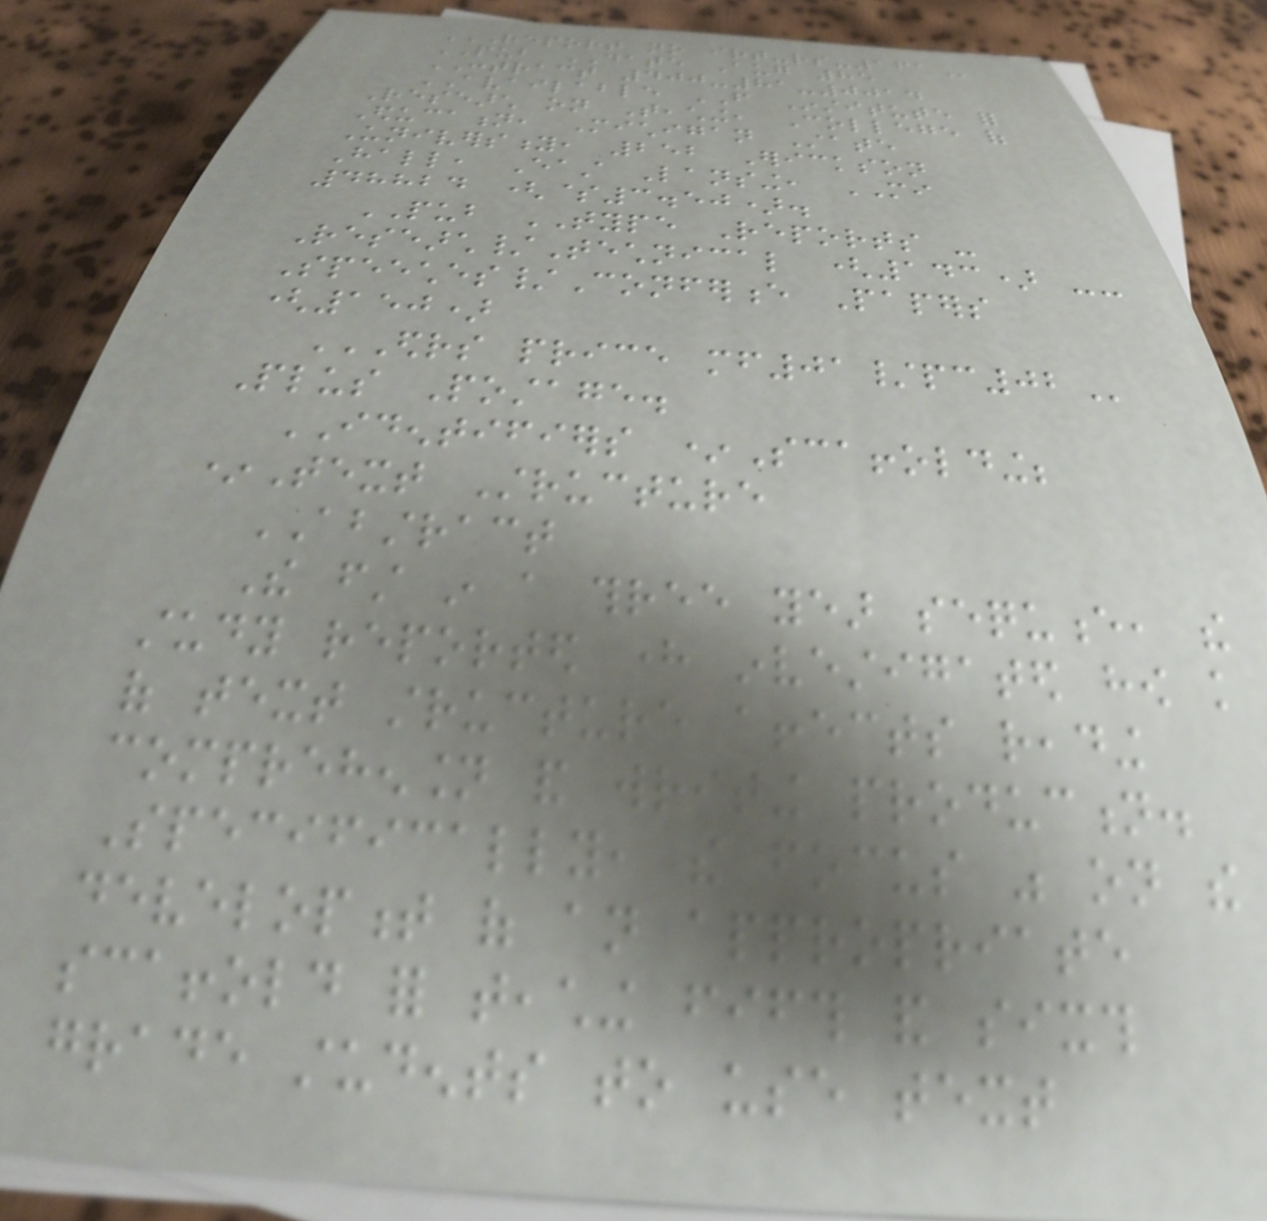REPORT NO IRT-RS-161
PUB DATE Aug 85
CONTRACT 400-81-0014
AVAILABLE FROM Institute for
Research on Teaching, College of
Education, Michigan State
University, 252 Erickson
Hall, East Lansing, MI
48824 ($3.50).
PUB TYPE Reports -
Research/Technical (143) --
Speeches/Conference Papers
(150)
EDRS PRICE MF01/PC02
Plus Postage.
IDENTIFIERS *Scaffolding;
*Text Structure
ABSTRACT
The first in a three year sequence, the
study reported here investigated how knowledge
of text structure affects reading
comprehension and writing production.
Specifically, the focus was on the
development of an appropriate
scaffold for teaching fifth and sixth
grade students to use text
